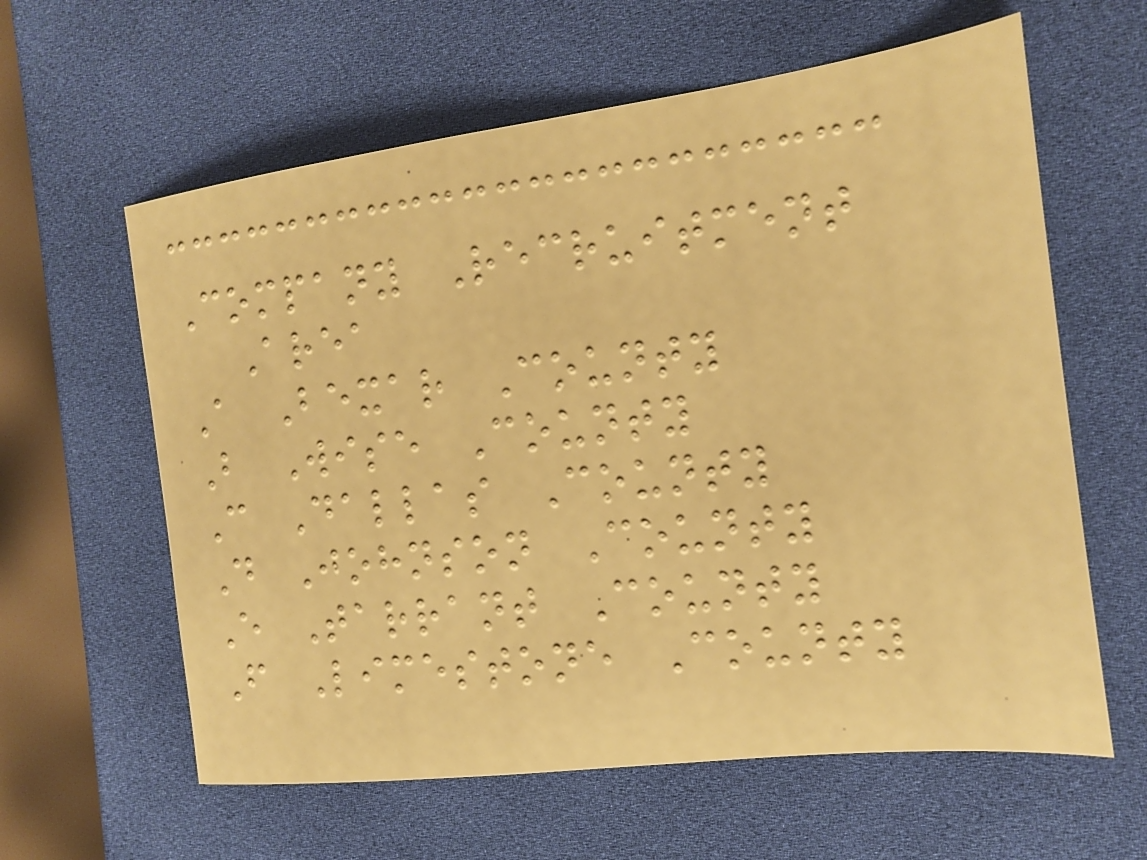Company Recruitment
Area
A Bexar County
B Wise County
C Dallas County
D Johnson County
E Tarrant County
F Limestone County
